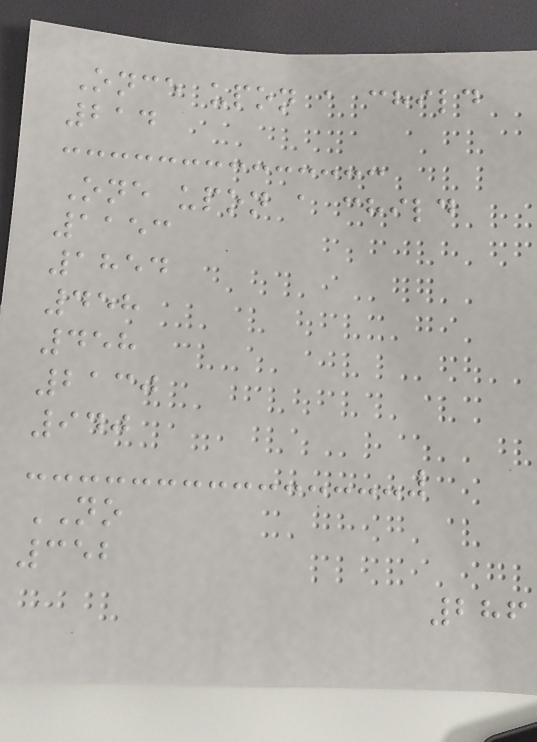Once upon a child
214
One upon a child
1153
1854
458
458
2130
940
NO
352
286
